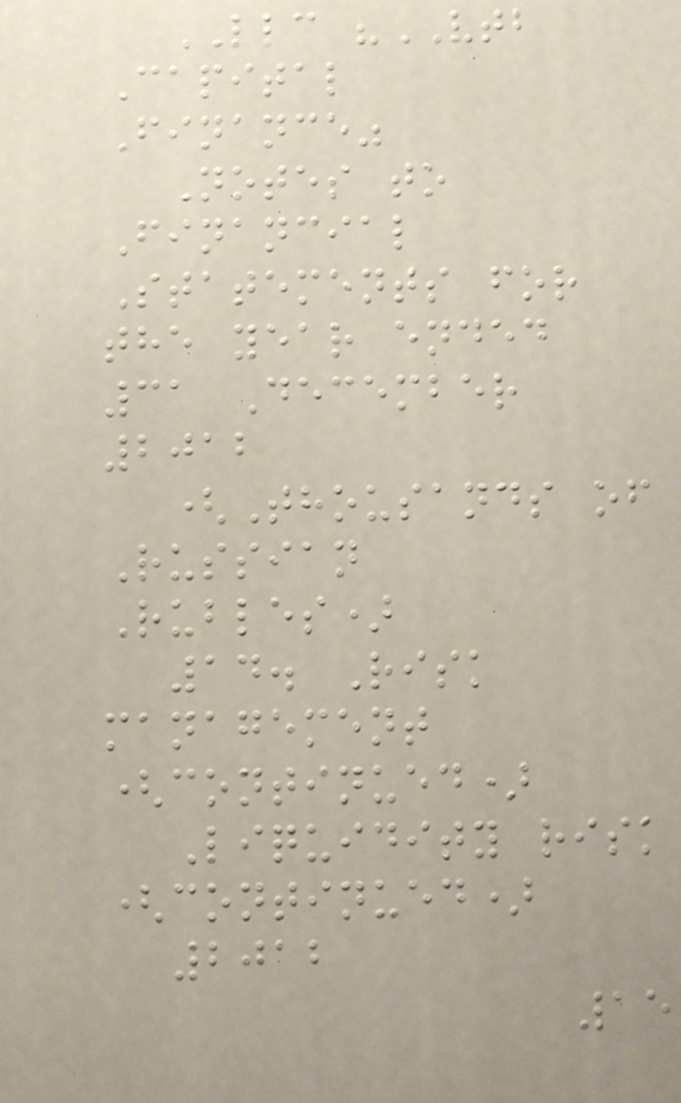LLC "VTB
Capital
Finance"
Notes to
Financial
Statements for
the year ended
31 December
2012
(Thousands of
Russian
Rubles)
14. Risk
management
(continued)
Liquidity risk
(continued)
2012
15
